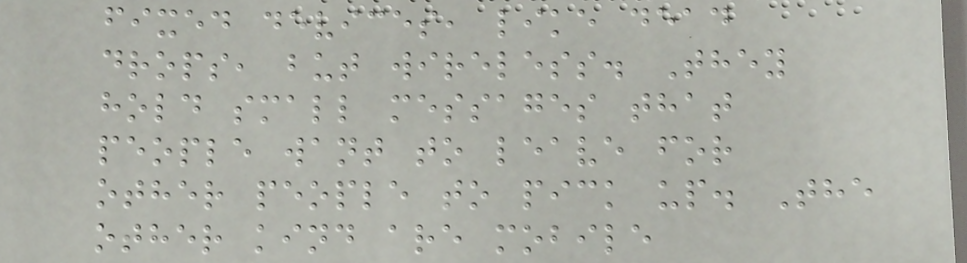fixed devices, like dead
drops, but wireless. They
hold small messages that
people want to leave for
other people to pick up. The
other kind are mobile
